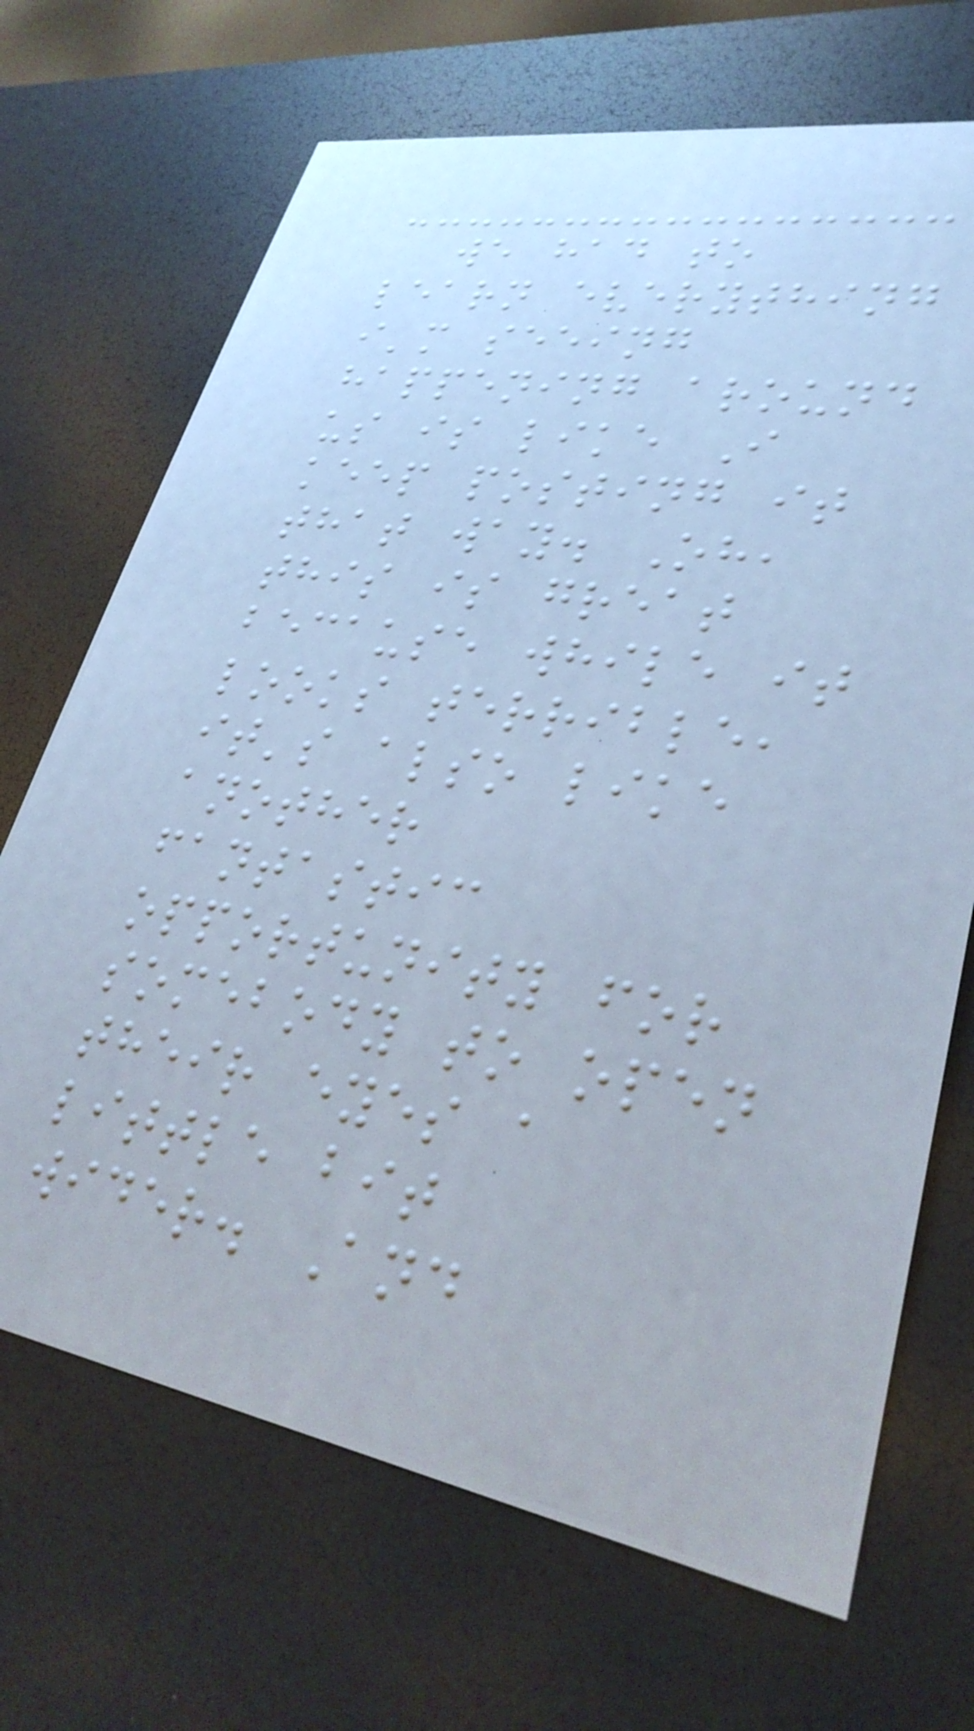we had to
learn everything
i'm seeing
happening around
us is like I
keep posting it
that way. Oh,
this is great
because while it
looks terrible,
it's also like
another
fantastic
opportunity for
somebody to open
their eyes a
little bit
wider. And
